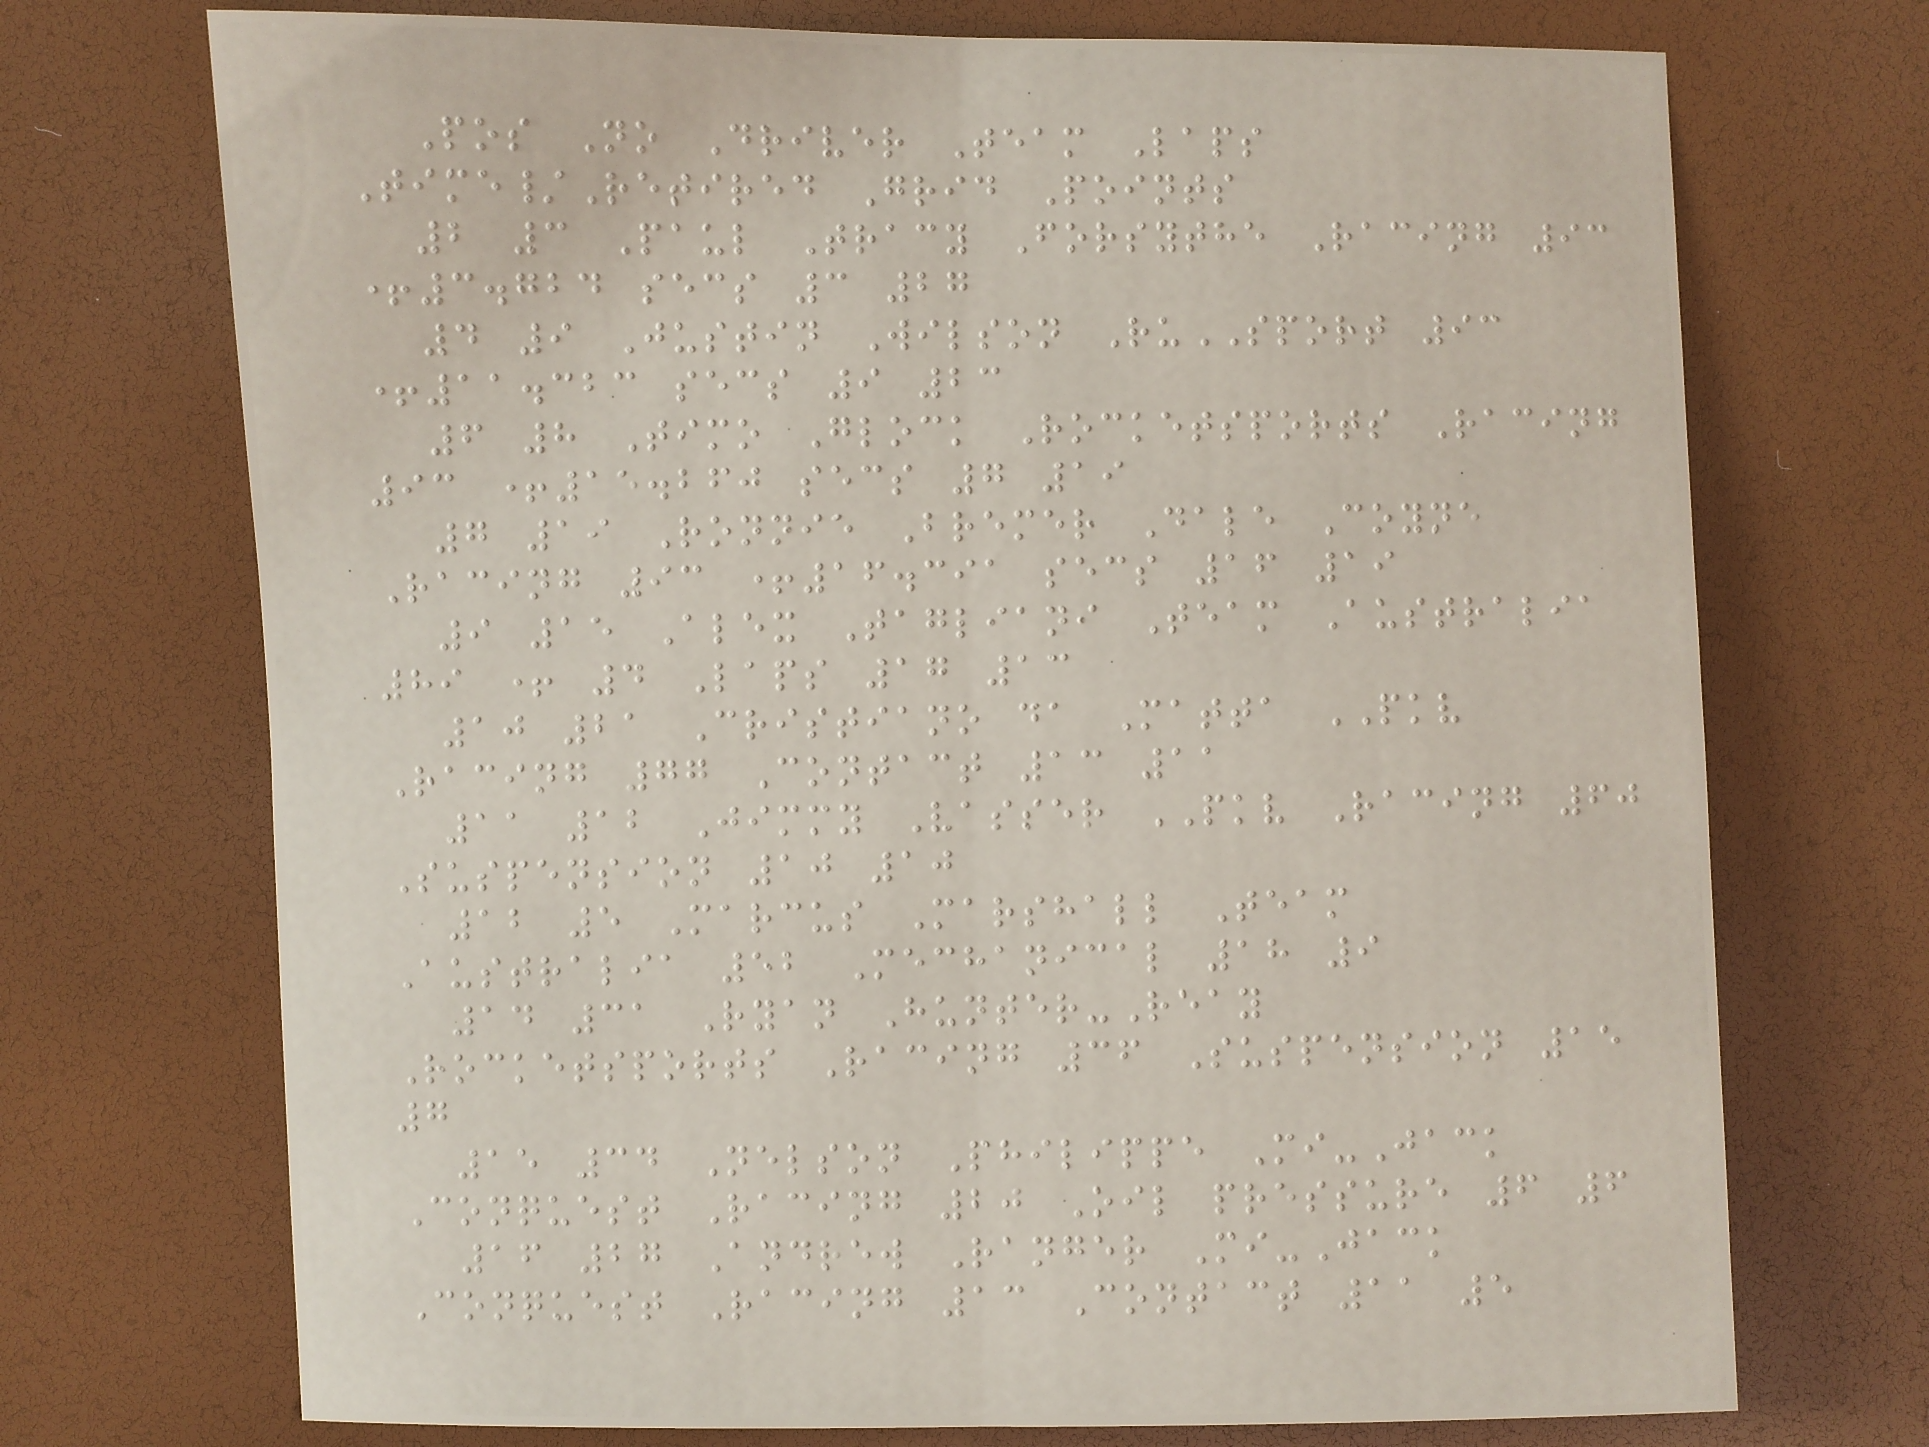Pos No Driver Team Laps
Time/Retired Grid Points
2 3 Paul Tracy Forsythe Racing 93
+3.724 secs 3 27
4 9 Justin Wilson RuSPORT 93
+11.323 secs 9 23
6 8 Timo Glock Rocketsports Racing
93 +15.260 secs 7 19
7 19 Ronnie Bremer Dale Coyne
Racing 93 +16.391 secs 16 19
9 15 Alex Tagliani Team Australia
89 + 4 Laps 17 13
10 21 Cristiano da Matta PKV
Racing 77 Contact 13 11
11 12 Jimmy Vasser PKV Racing 60
Suspension 10 10
12 5 Marcus Marshall Team
Australia 52 Mechanical 18 9
14 31 Ryan Hunter-Reay
Rocketsports Racing 36 Suspension 15
7
15 34 Nelson Philippe Mi-Jack
Conquest Racing 20 Oil pressure 6 6
16 27 Andrew Ranger Mi-Jack
Conquest Racing 13 Contact 11 5
